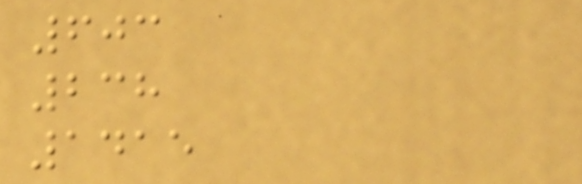603
238
1415
